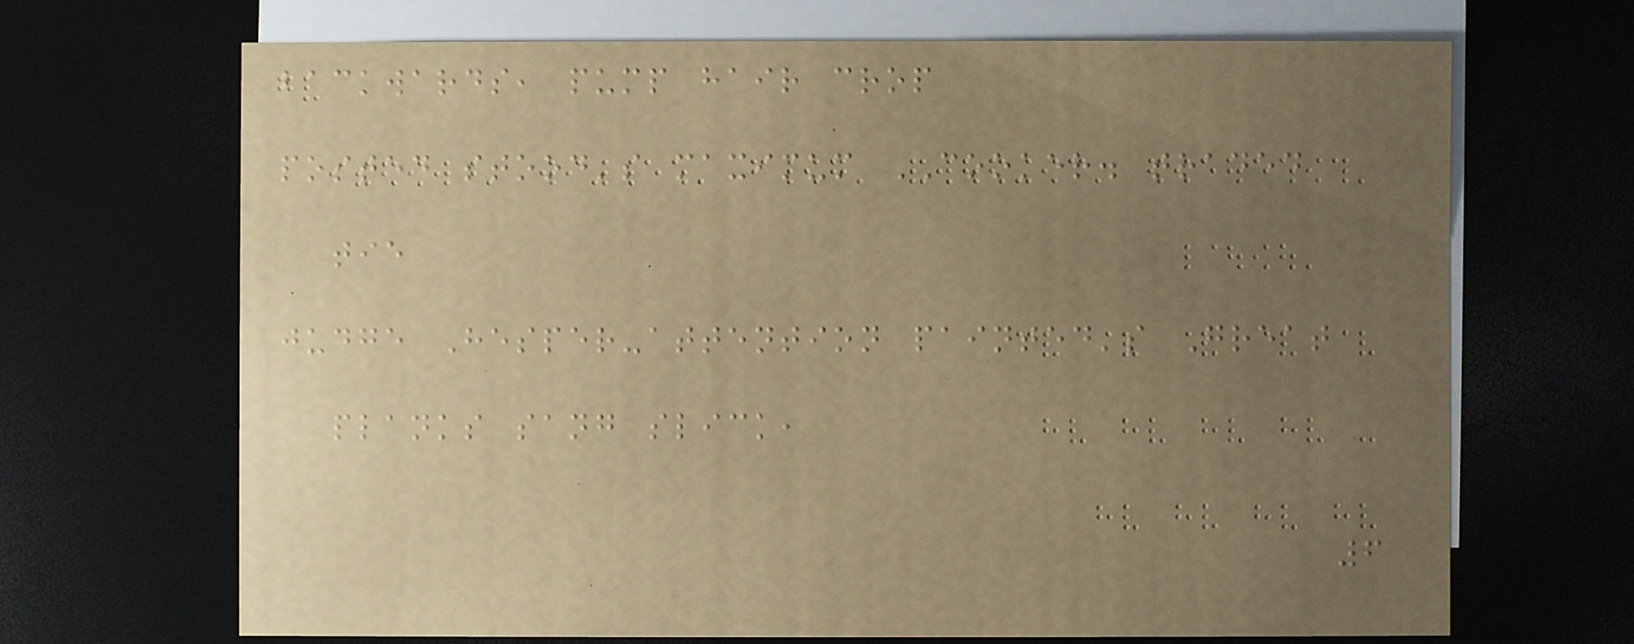backwards, pump hair crop
posted stood's maximum COOKER. traded
tie
judge Hesper-attention painted's Great
planks sang slick,
6
